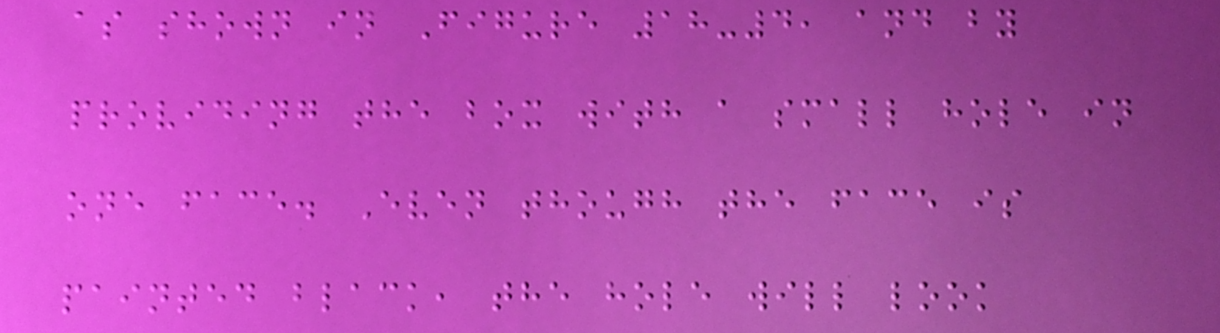as shown in Figure 18-4, and by
providing the box with a small hole in
one face. Even though the face is
painted black, the hole will look
